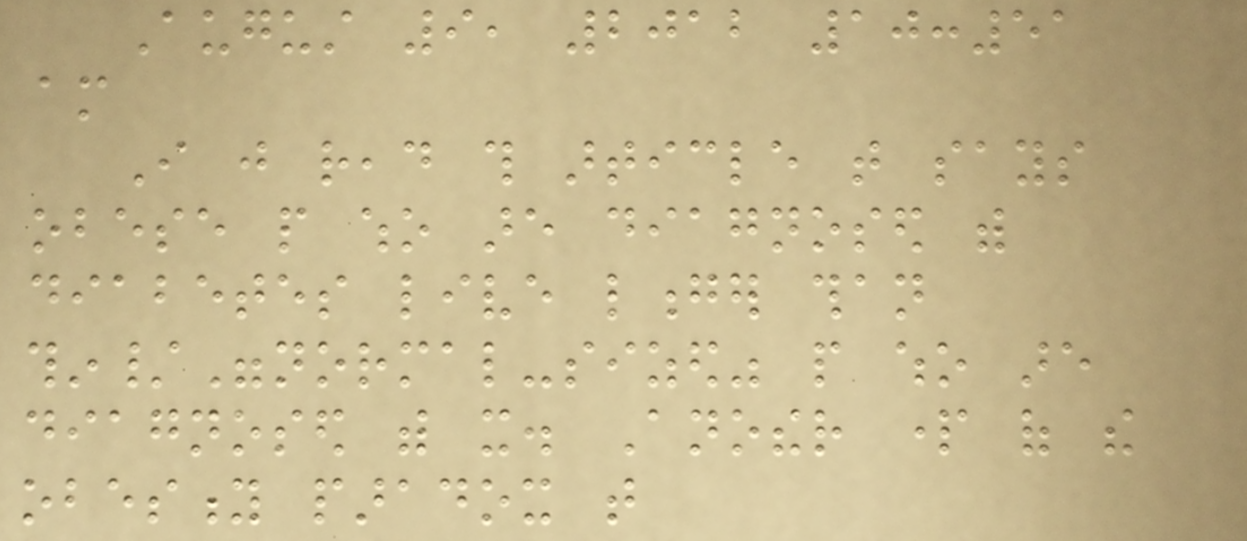August 9, 2012 10:51
am
I just read this article that says
obese people who are diagnosed with
diabetes live longer than
thin/"normal-sized" people who are
diagnosed with it. Another part of the
obesity paradox that
